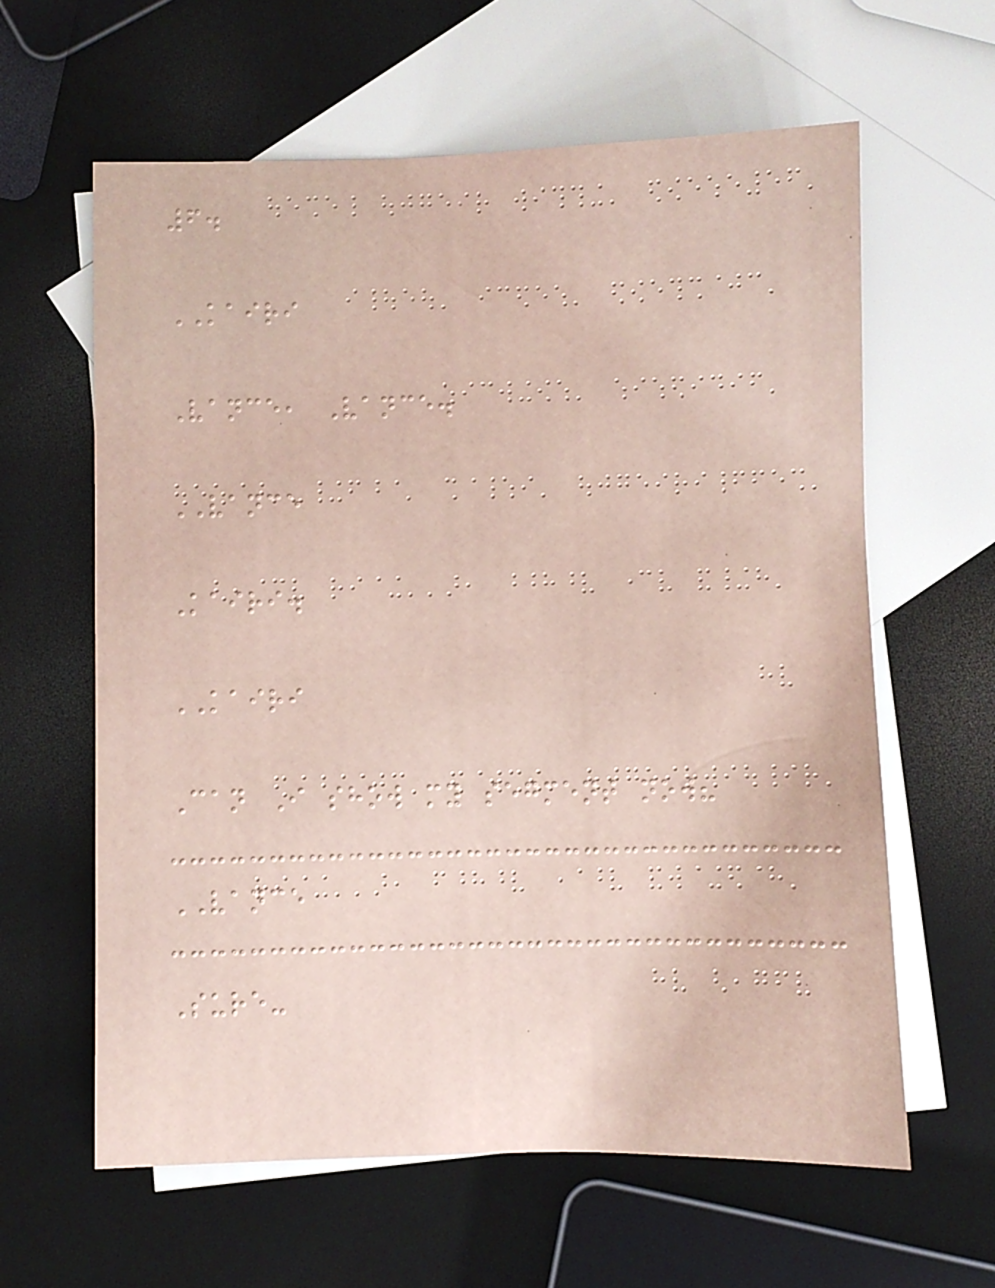6.
KAIRI
Vance, Vance.
VANCE
Kairi.
KAIRI
Can I show my segment now?
VANCE
Sure-
